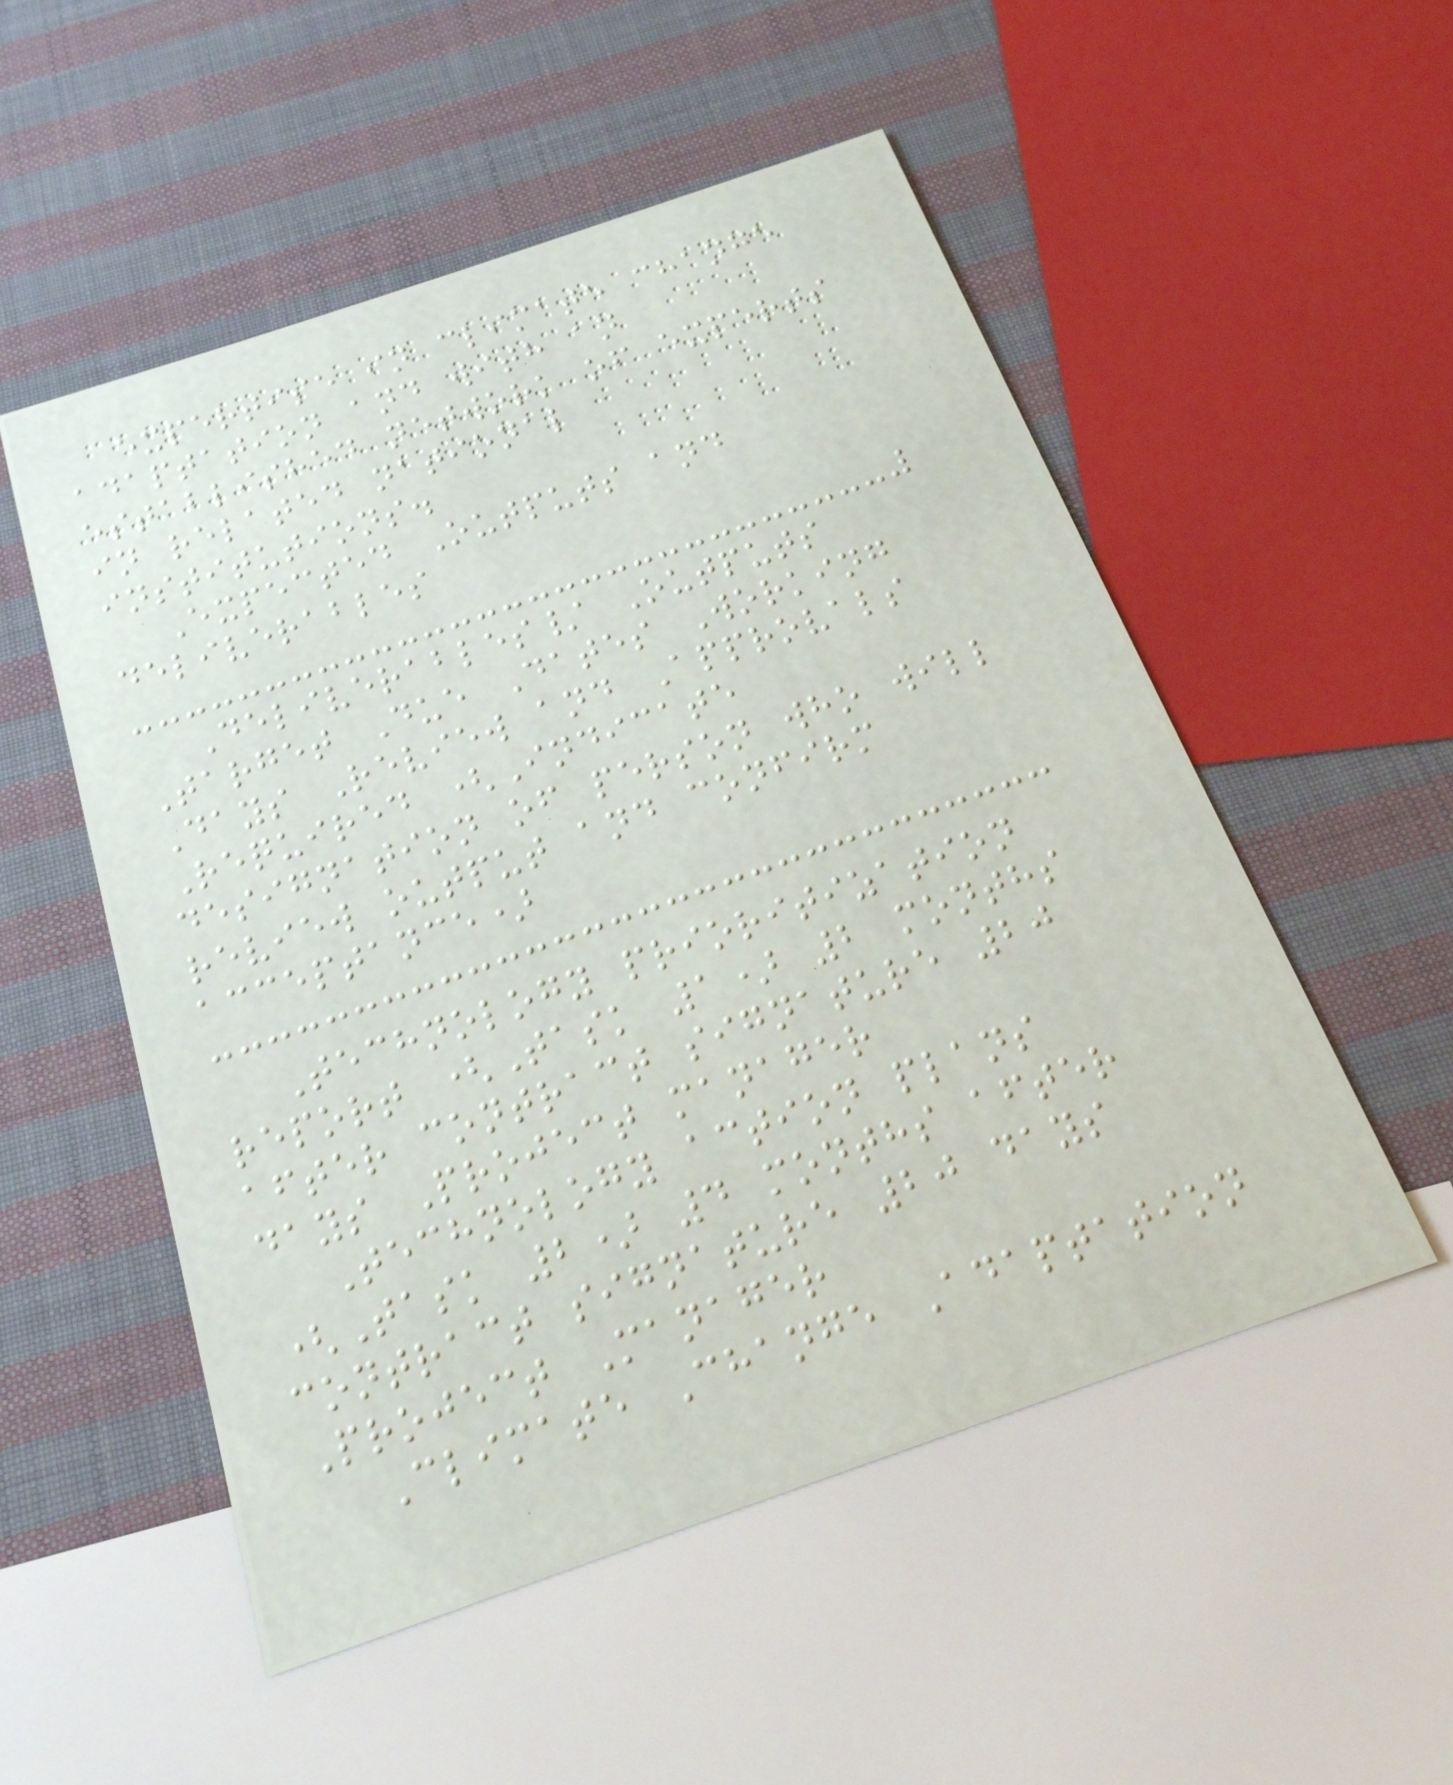expertise in climate change
adaptation and with an
established network of experts
in related national
institutions.
Expected Outputs and
deliverables
Deliverables/ Outputs
Target Due Dates Working
Days Review and Approvals
Required (Indicate
designation of person who will
review output and confirm
acceptance)
Technology prioritization
report (Task 1) 2 months
after contract signature 20
days Project manager
Technology action plans
(Task 2) 4 months after
contract signature 20 days
Project Manager
Climate Change Adaptation
